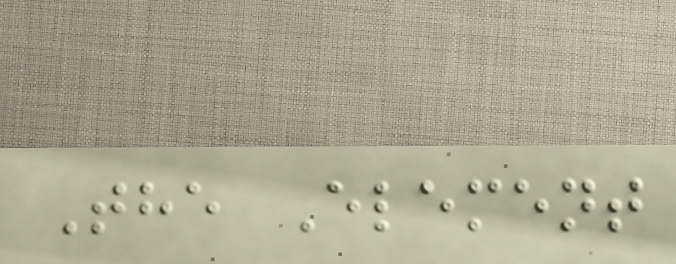The Element
